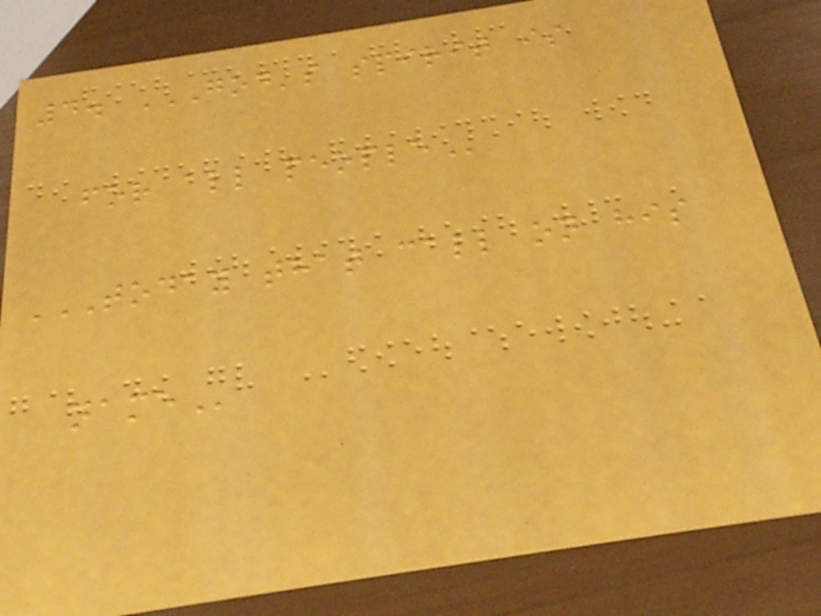4. GOD'S SPIRIT IS
FOR ALL PEOPLE
TODAY THAT CALL ON HIS
NAME
